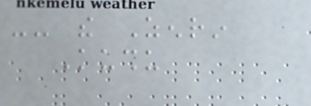-- the Zenrin
Kushu
